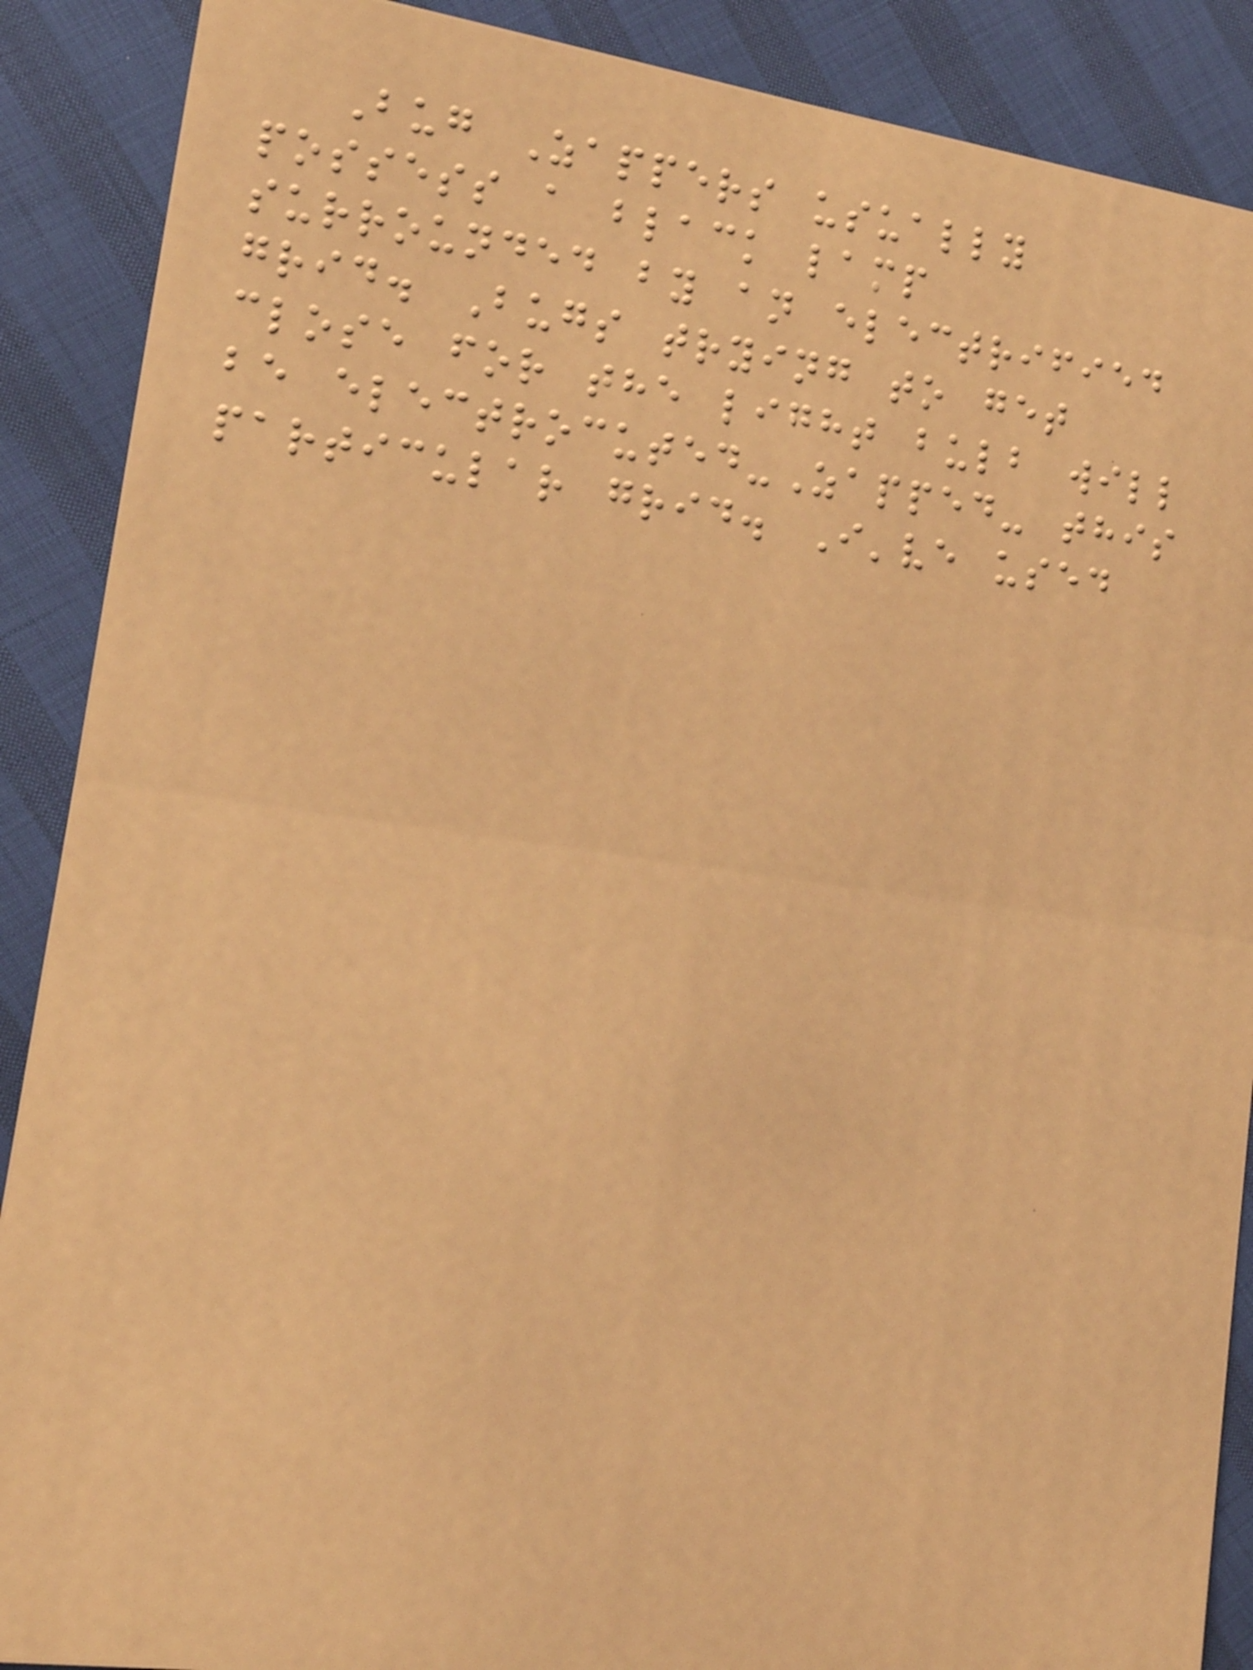Bug Zappers usually
possess a black lamp
surrounded by an electrified
grid. Bugs trying to get
close for the light bulb will
be electrocuted-Zapped- this
particular grid. I've used
